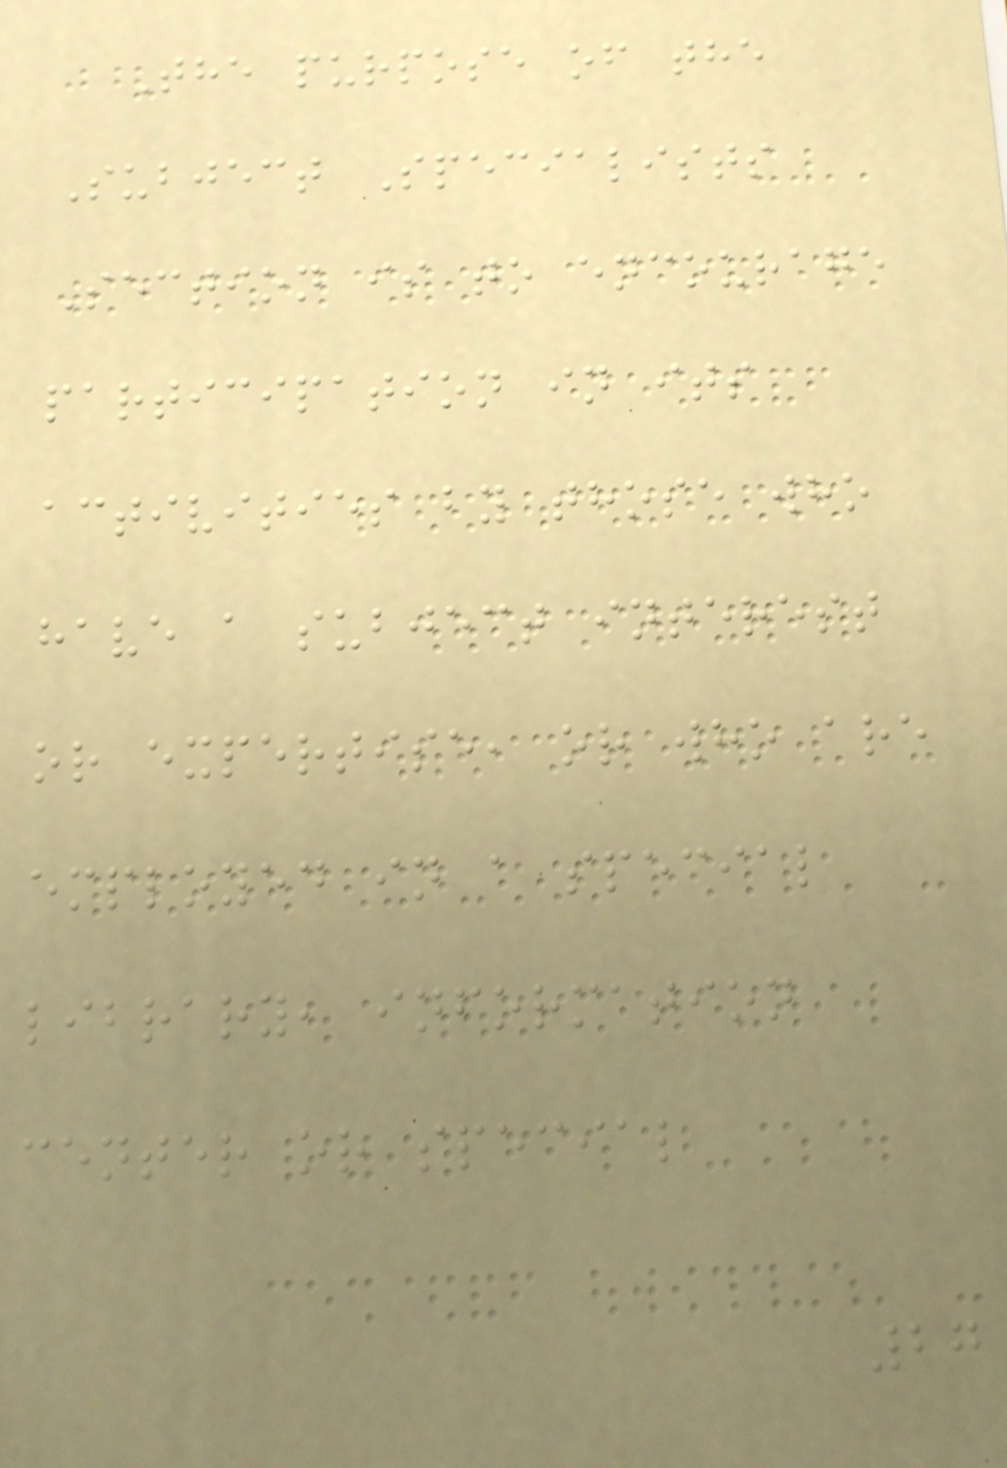The purpose of the
Subject Specialists
Section is to encourage
participation in its
activities by those who
have a subject interest
or expertise, or who are
employed in a special
library, information
center or special
27
